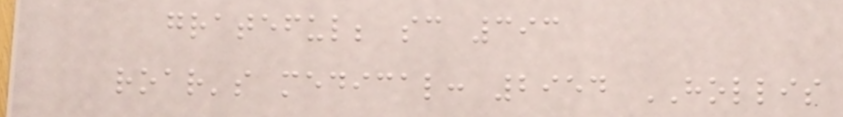grateful; sc 393
roar's medical: 2954 HOLLIS
